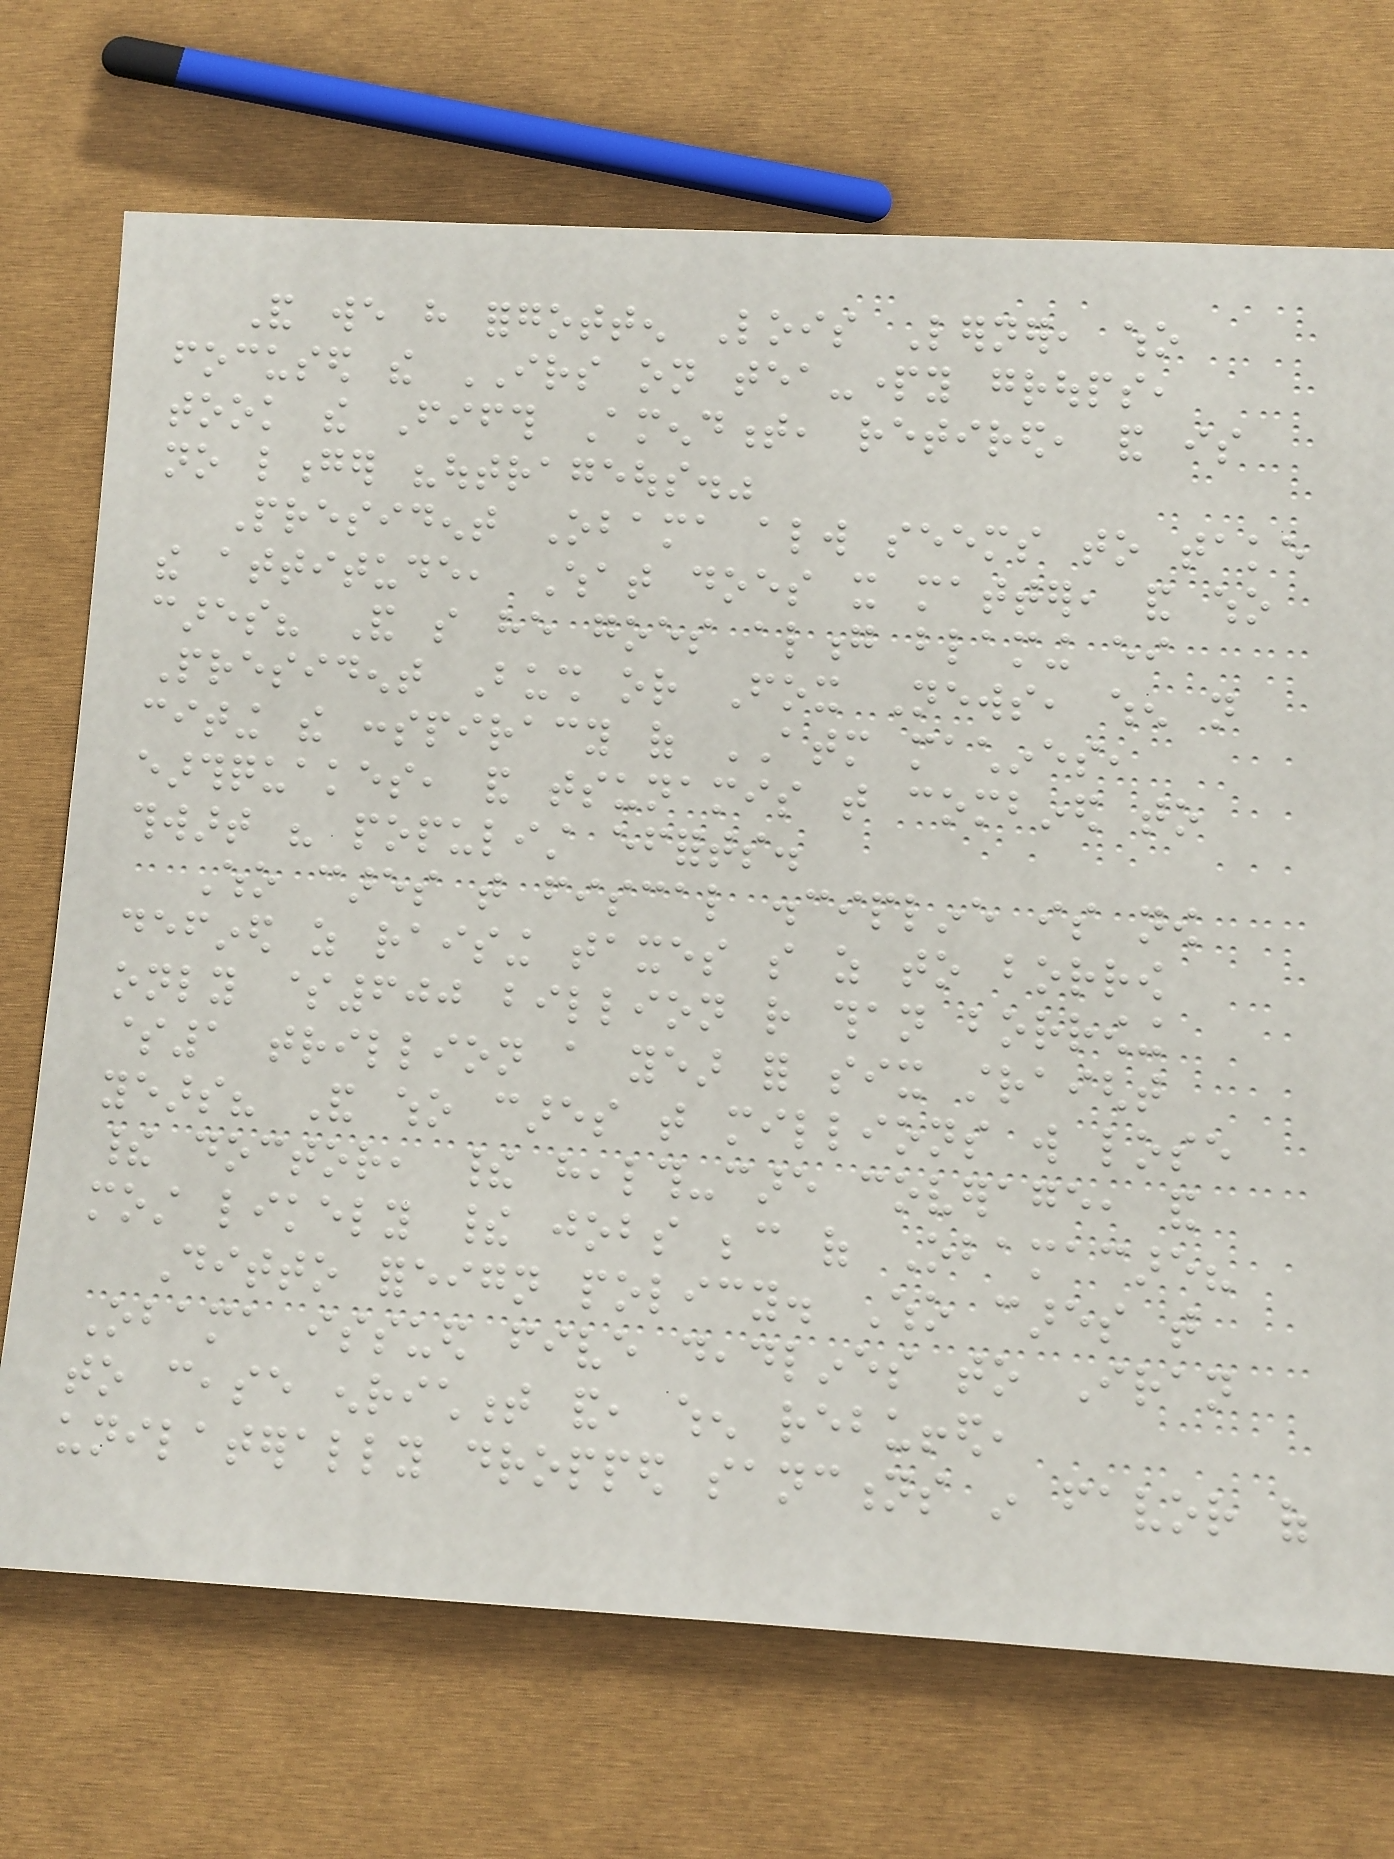And we have forgotten Lois Lerner, who
focused the IRS on tea-party groups,
took the Fifth Amendment, retired, and is
no longer "outrageous."
President Obama always seems to take
the attitude, What does it matter, and who
cares? And so he goes along blaming either
President Bush or Fox News, when not
citing the conspiracy of ATM machines,
earthquakes, and tsunamis that combined to
thwart his populist efforts.
Who cares that fiscal discipline is now
defined as raising taxes so as to borrow
only $600 billion rather than borrowing
$1 trillion a year for six straight
years? And who cares that millions will lose
their doctor, their health-care coverage, and
most likely their jobs because of Obamacare?
Ditto foreign policy. Who cares that
Obama issued five deadlines to Iran
to cease enrichment and, when rebuffed,
unilaterally dropped sanctions in favor of
